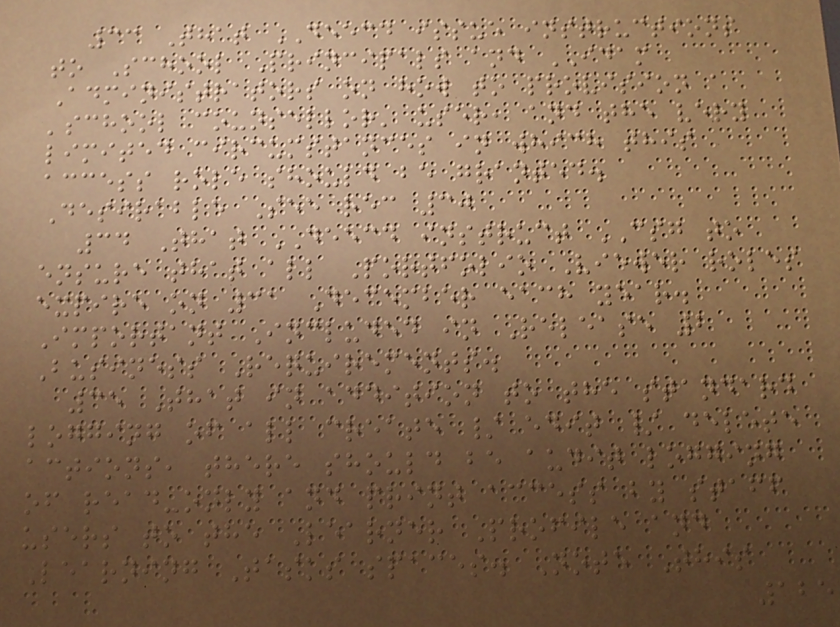33 That DEECD issue instructions
to School Principals and IDAM
Administrators on how to provision a
'school counsellor' user, and the very
limited circumstances in which this
access role should be granted.
Desirable See rec 30
34 That DEECD instruct CSG to
ensure that all Portfolio Viewer roles
expire on 31 December each year.
Important Included in Release 2
Business Requirements.
35 That in addition to the standard
logging of all create / edit / delete
actions, there should be audit logging
of read-only and print access by staff
users to the Learner Profile and
Learning Tasks spaces. Note This
125
